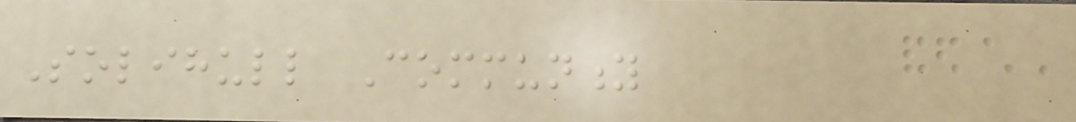Solihull Community
